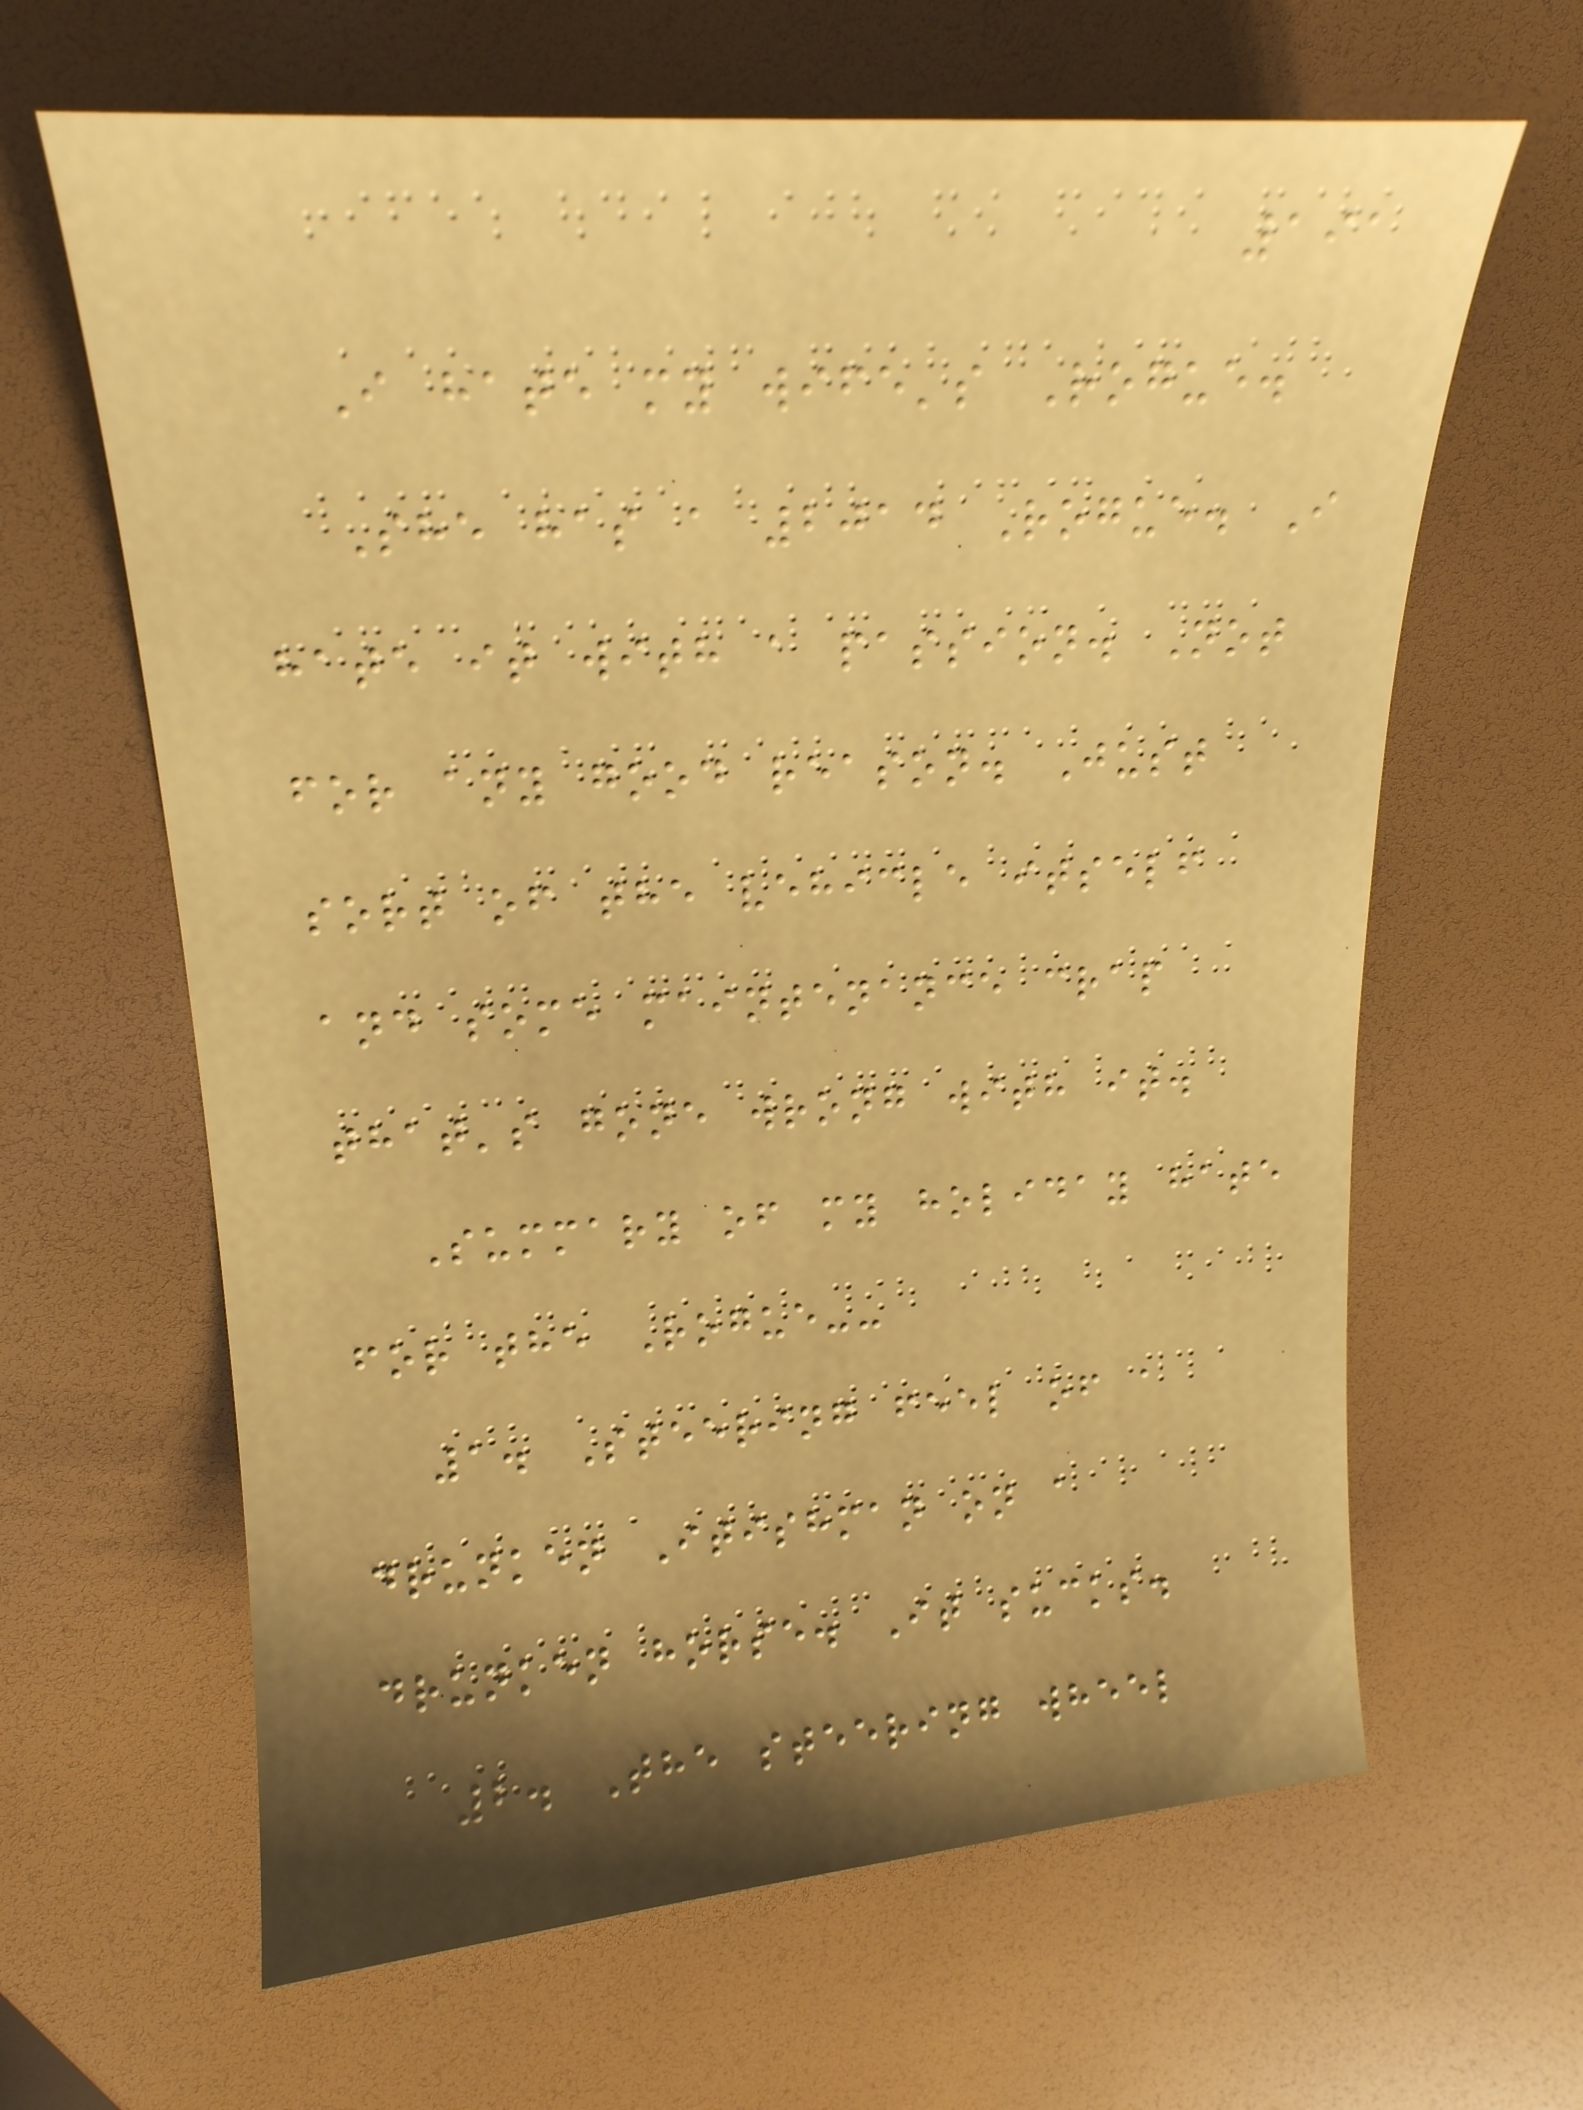191
I hate my wife's Rogue.
She has a 2014 Rogue. I
hate it with a passion. Not
for any good reason. Just
sort of the vehicle itself
and some maintenance crap
that's gone wrong with it.
Summary of my holiday hate
for the Rogue--
1. Steering feel of a
drunken Itishman on a
drunken horse. It sucks.
2. The steering wheel
